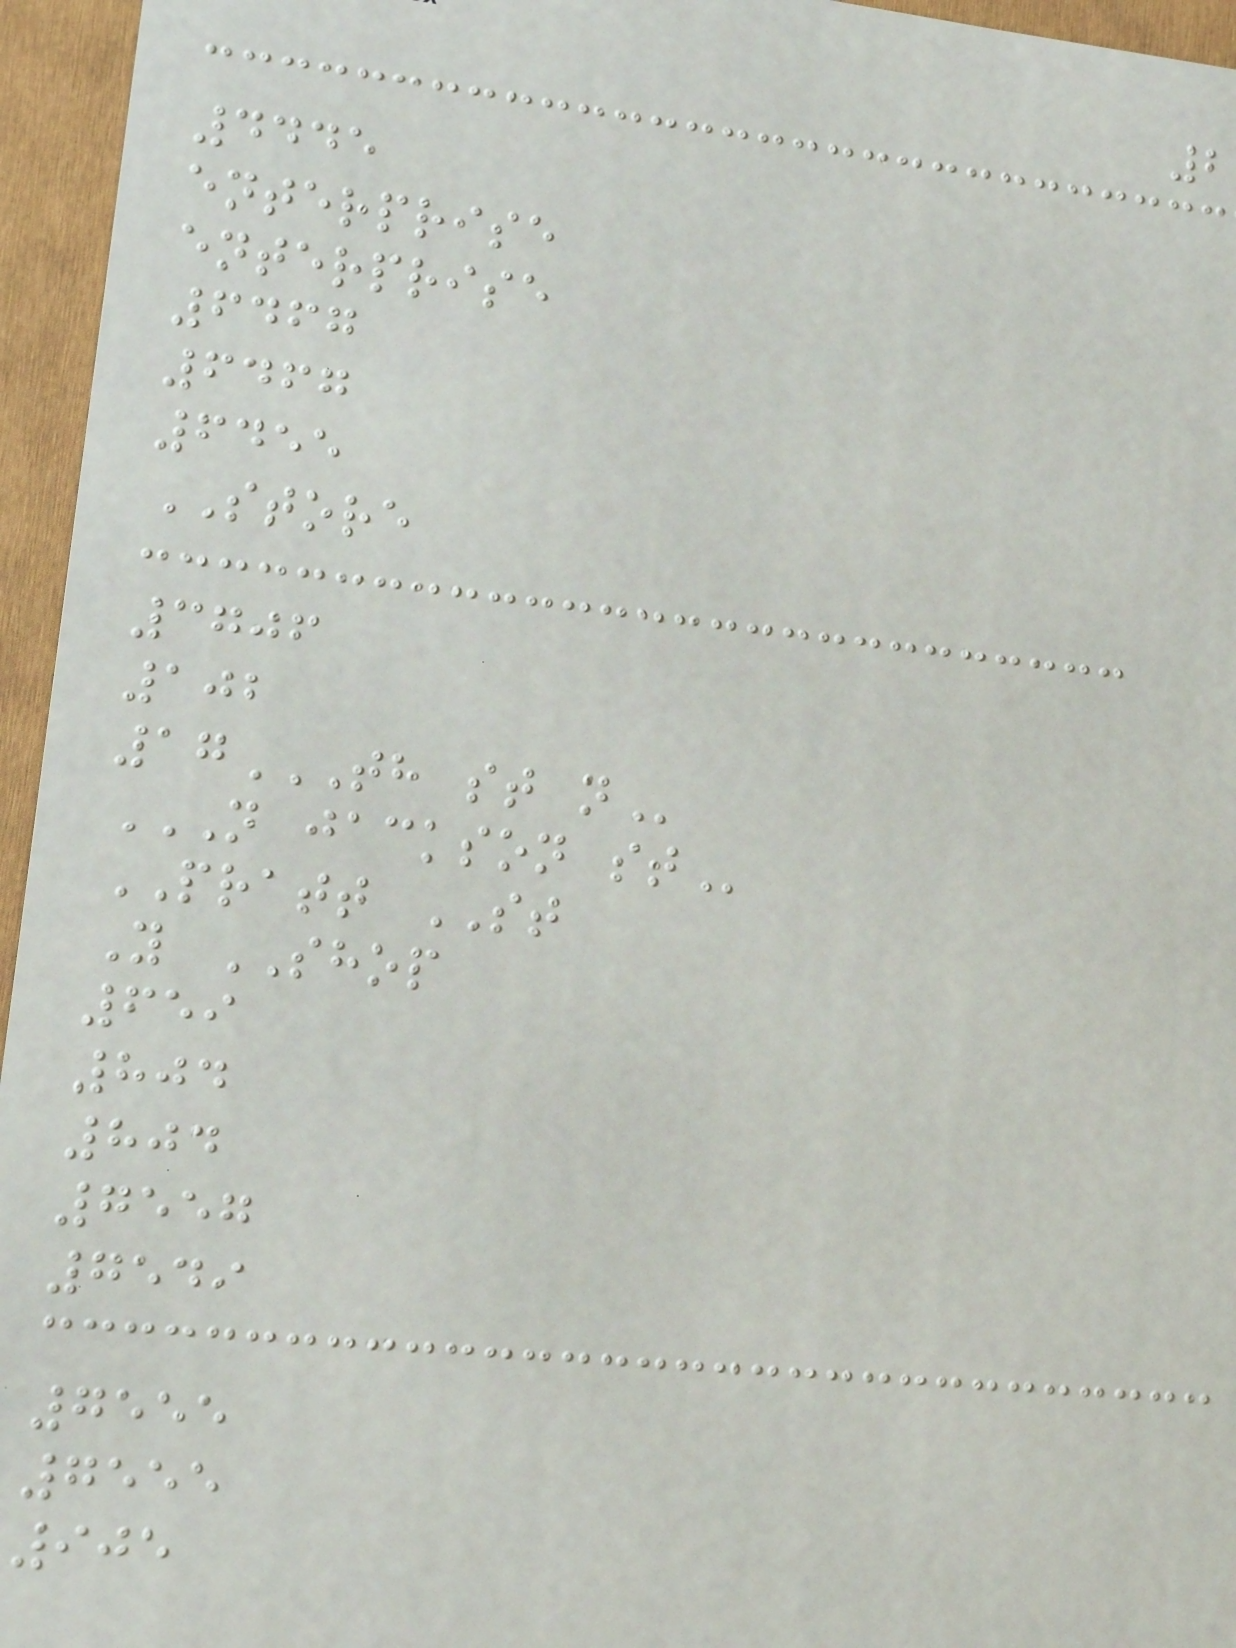4445
enterprise
enterprise
6467
6467
6455
STORE
3706
102
17TH ST N
N JACKSON ST
PRATT ST
Y SHOP
659
804
804
7557
7549
7555
7555
905
